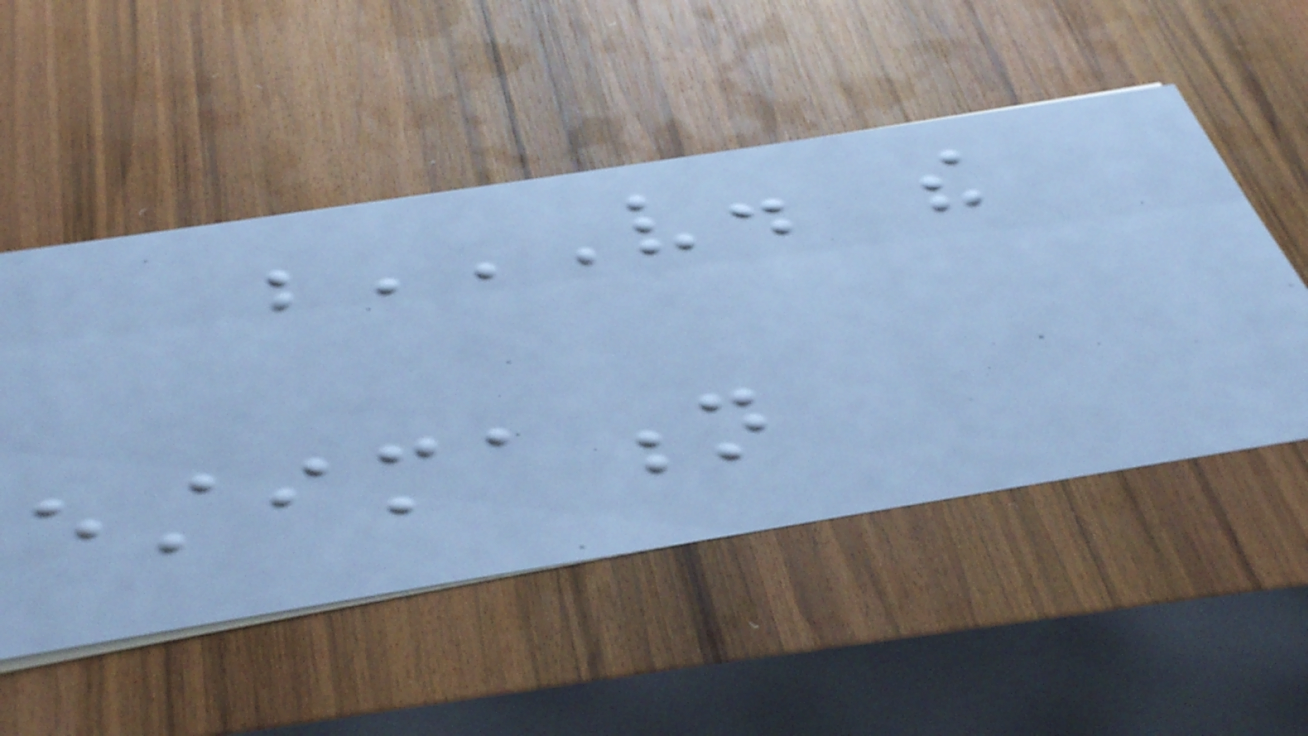V. THE
ESTIMATION
